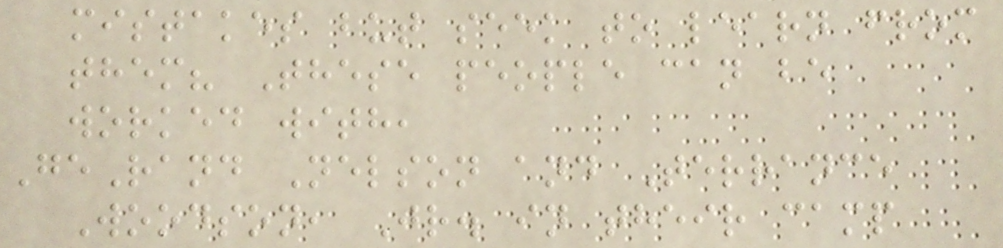mistakes but seek to learn from
them? These people can be
worked with,
GeRand Nelson and Terrance
Woodson, Jr. in their camp
